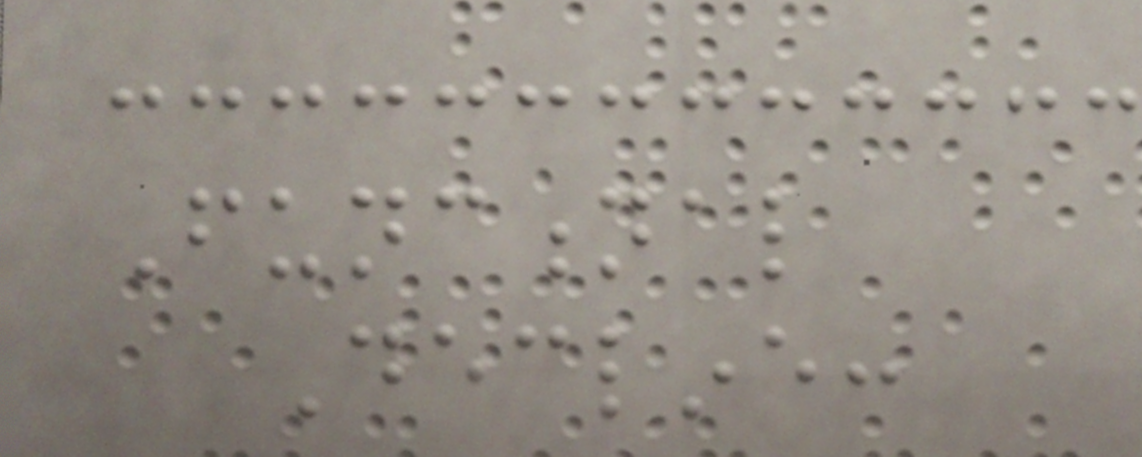Functional
Decline:
